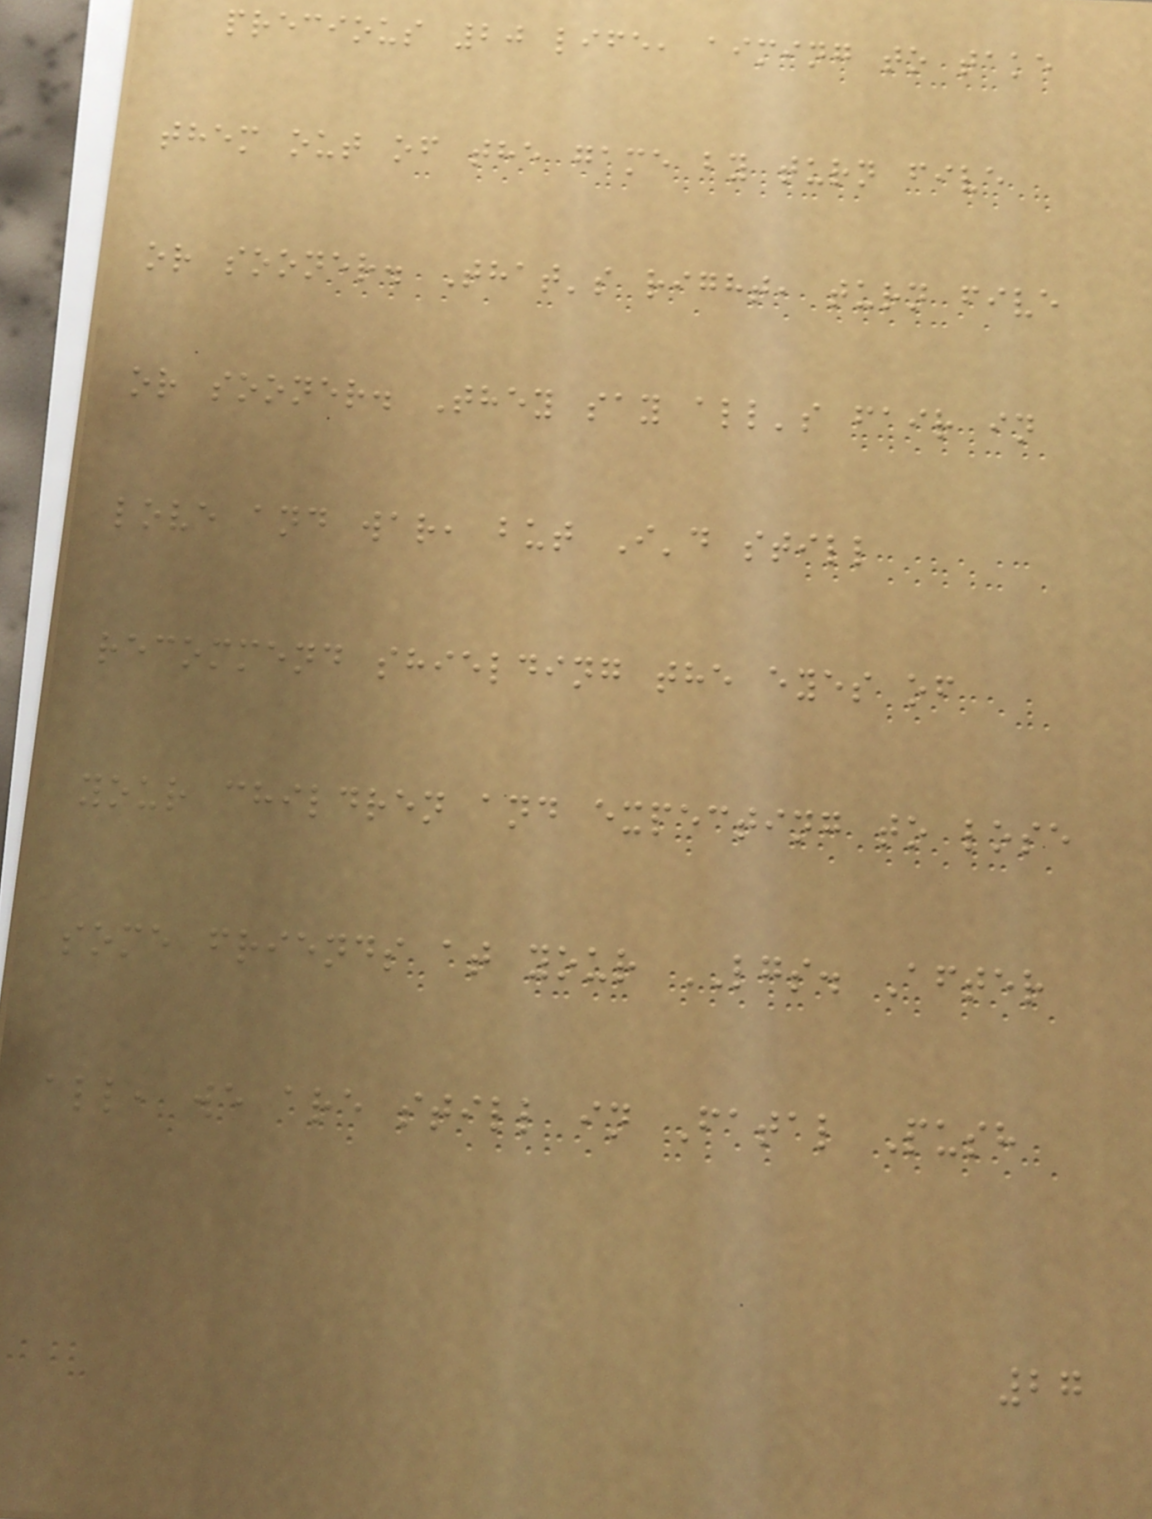precious 20 life, aiming to take
them out of the game by turn five
or sooner. That's right, turn five
or sooner. They say all's fair in
love and war, but I'd still
recommend shielding the eyes of
your children and expecting to lose
some friends at your LGS. After
all, we are still in Fatal Push
27
